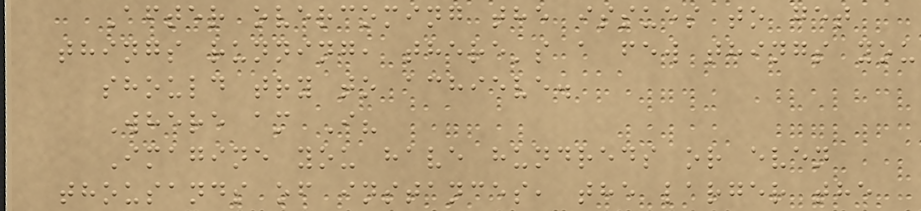After overcoming the issues to get
things running, there's a few things you
should try to achieve.
Where am I?
Imagine you have hundreds or even
thousands of instances, the larger the
